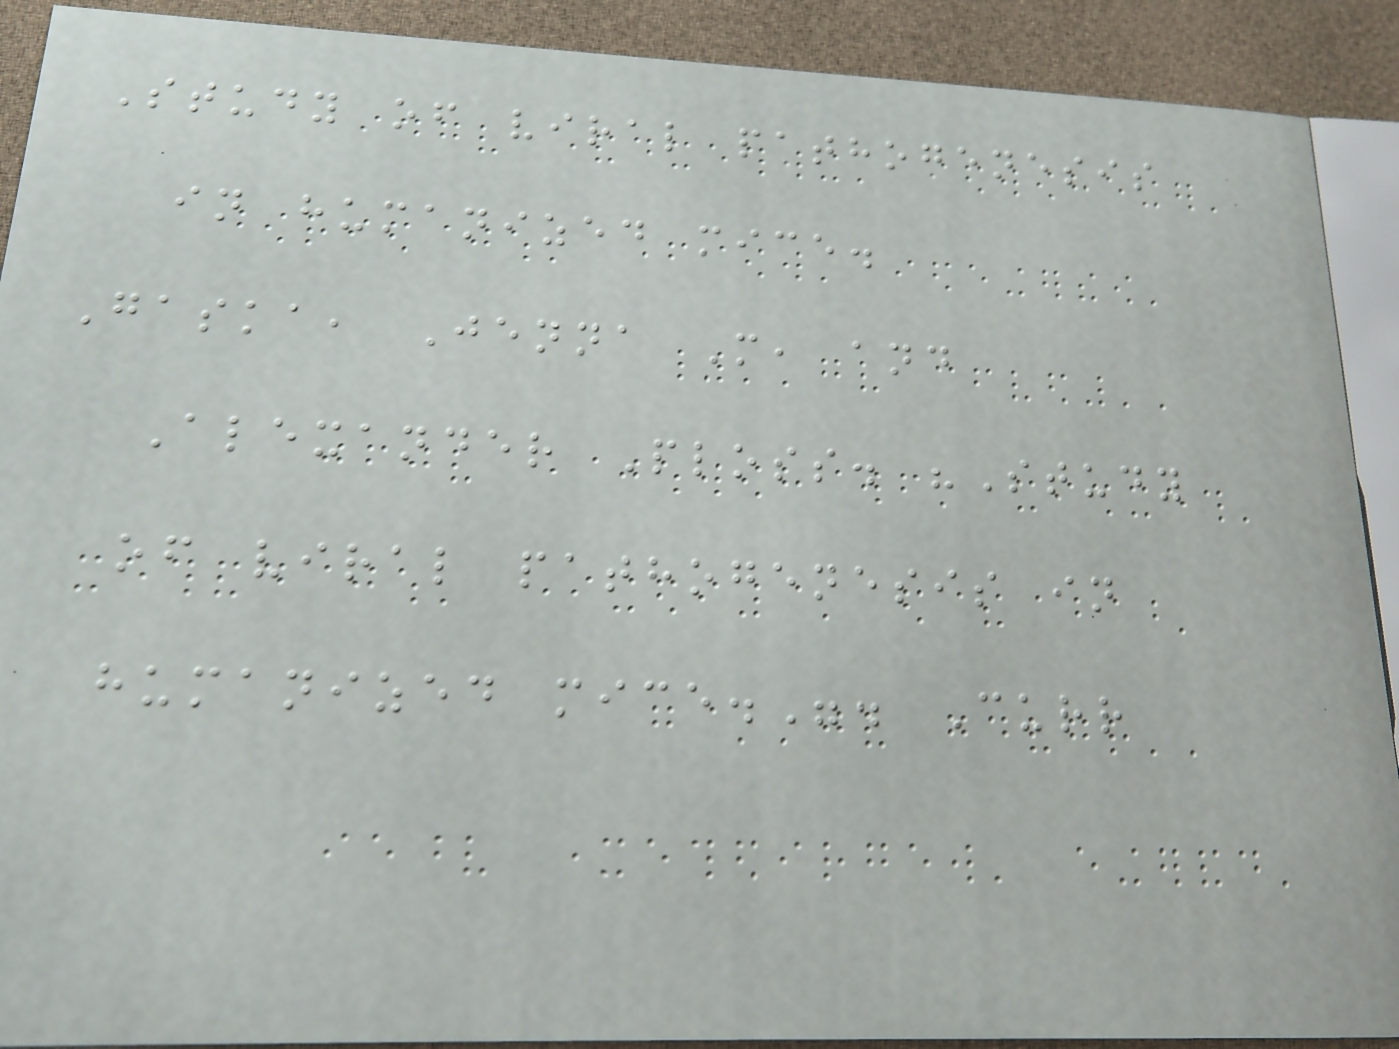Study of viral pathogenesis
in humanized mice.
Gaska, Jenna M, and
Alexander Ploss. "Study
of viral pathogenesis in
humanized mice.". Curr
